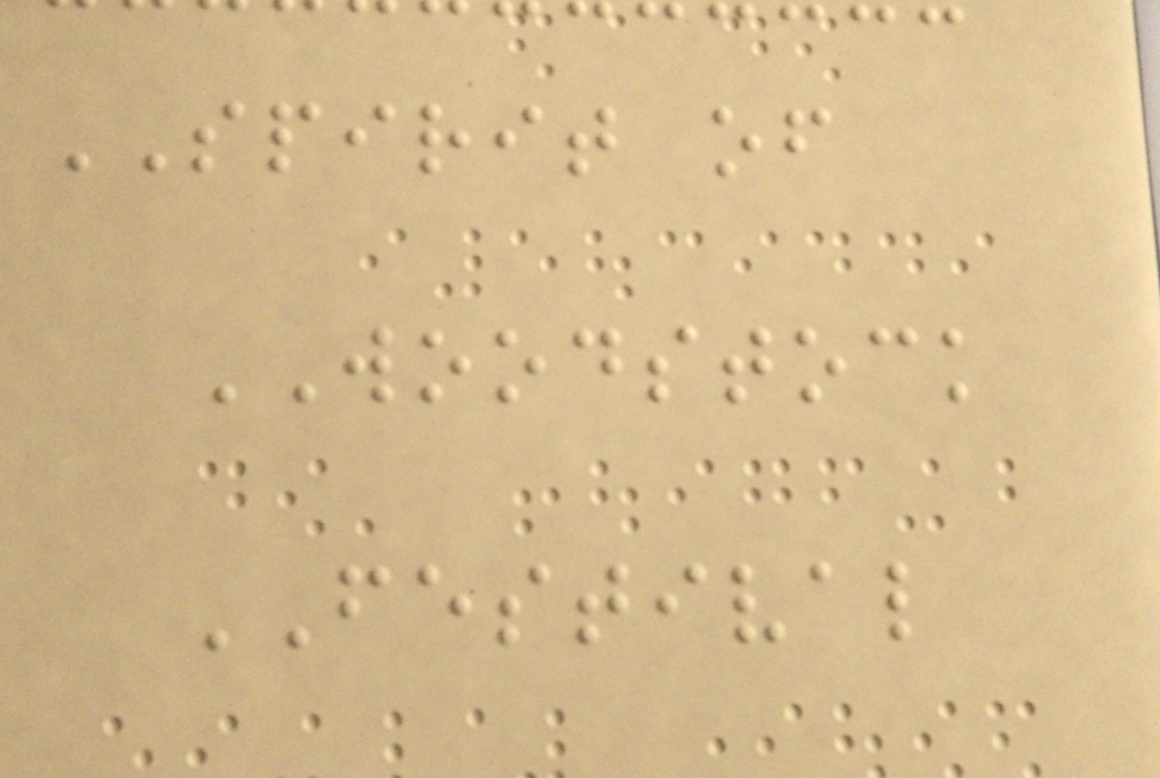SPIRIT of
WOODSTOCK
FESTIVAL
